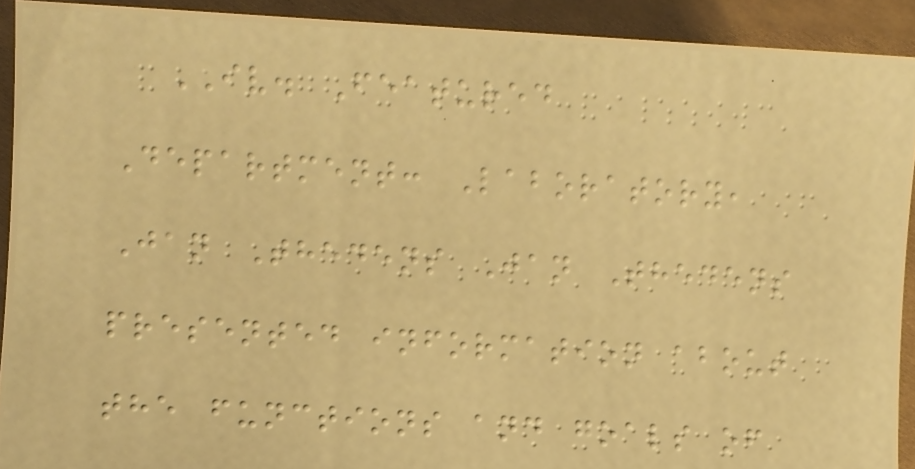IV. Featured
Department: Laboratory,
Jan Thedens Jan Thedens
presented information about
the functions and goals of
